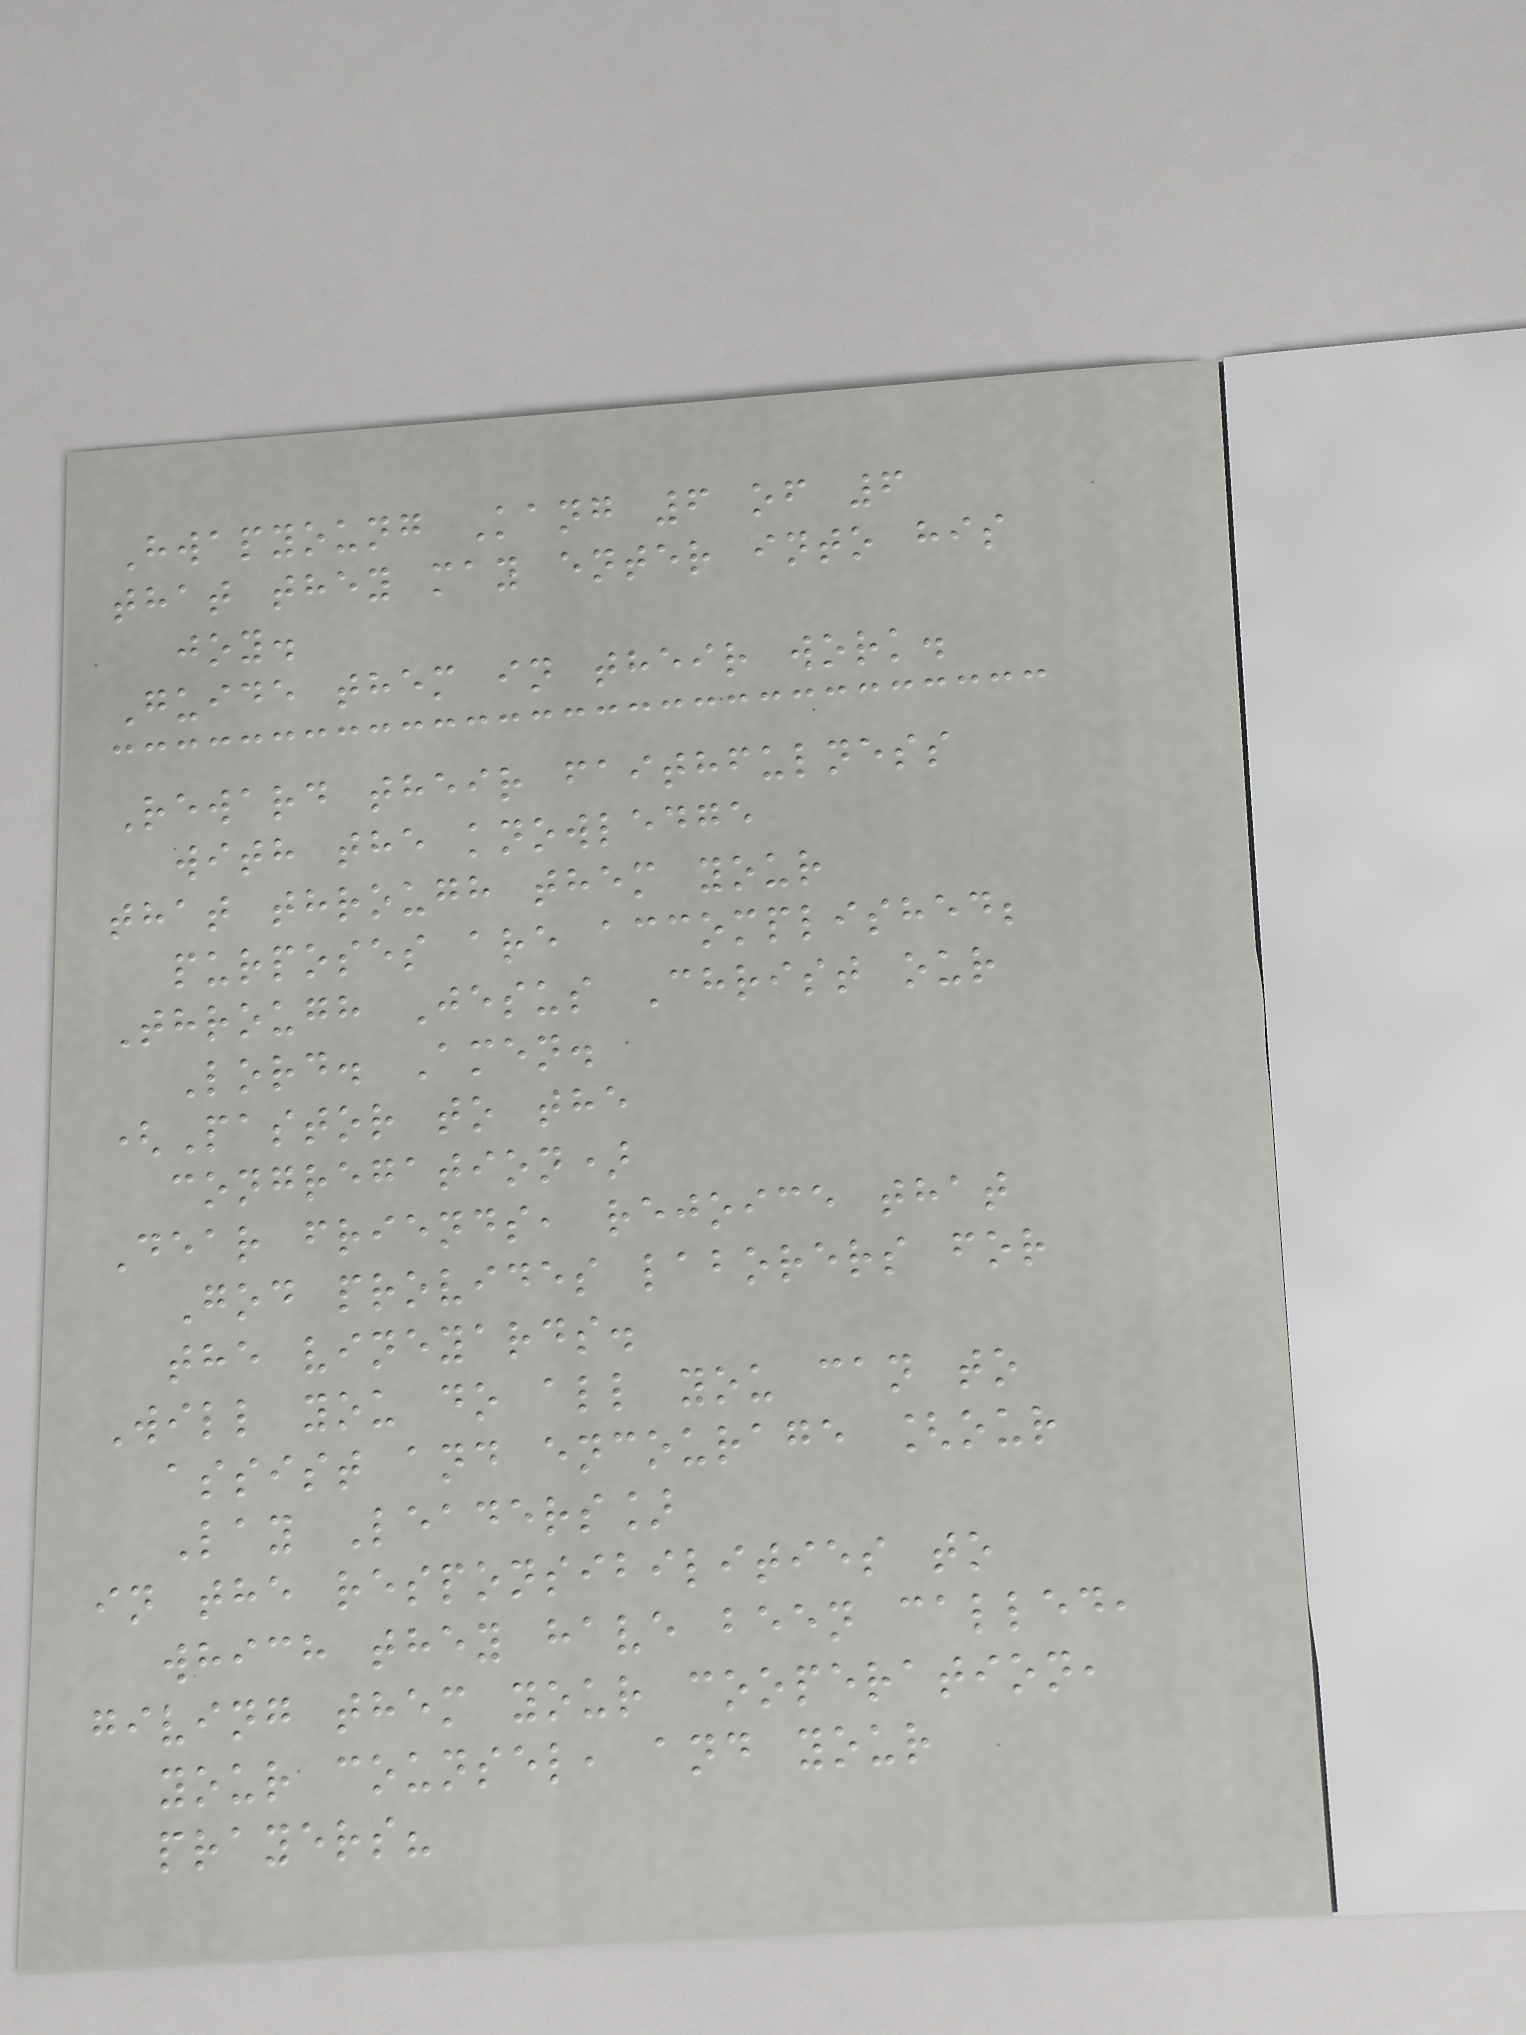Hwapyoung Kang 6 of 6
that they may enter into his
joy.
Guide them in their work.
Reward their faithfulness
with the knowledge
that through them your
purposes are accomplished;
Through Jesus Christ our
Lord. Amen.
(Pastor to the
congregation)
Dear friends, rejoice that
God provides laborers for
the vineyards.
Will you do all you can to
assist and encourage [our
Lay Leaders]
in the responsibilities to
which they have been called,
giving them your cooperation,
your counsel, and your
prayers?
